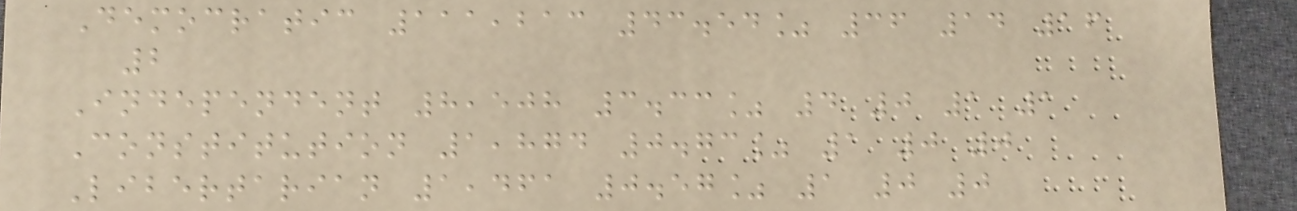Democratic 111,213 43.54% 36 14 16
2
Independent 8,508 3.33% 4 0 1 1
Constitution 1,874 0.73% 1 0 0
Libertarian 1,461 0.57% 1 0 0
